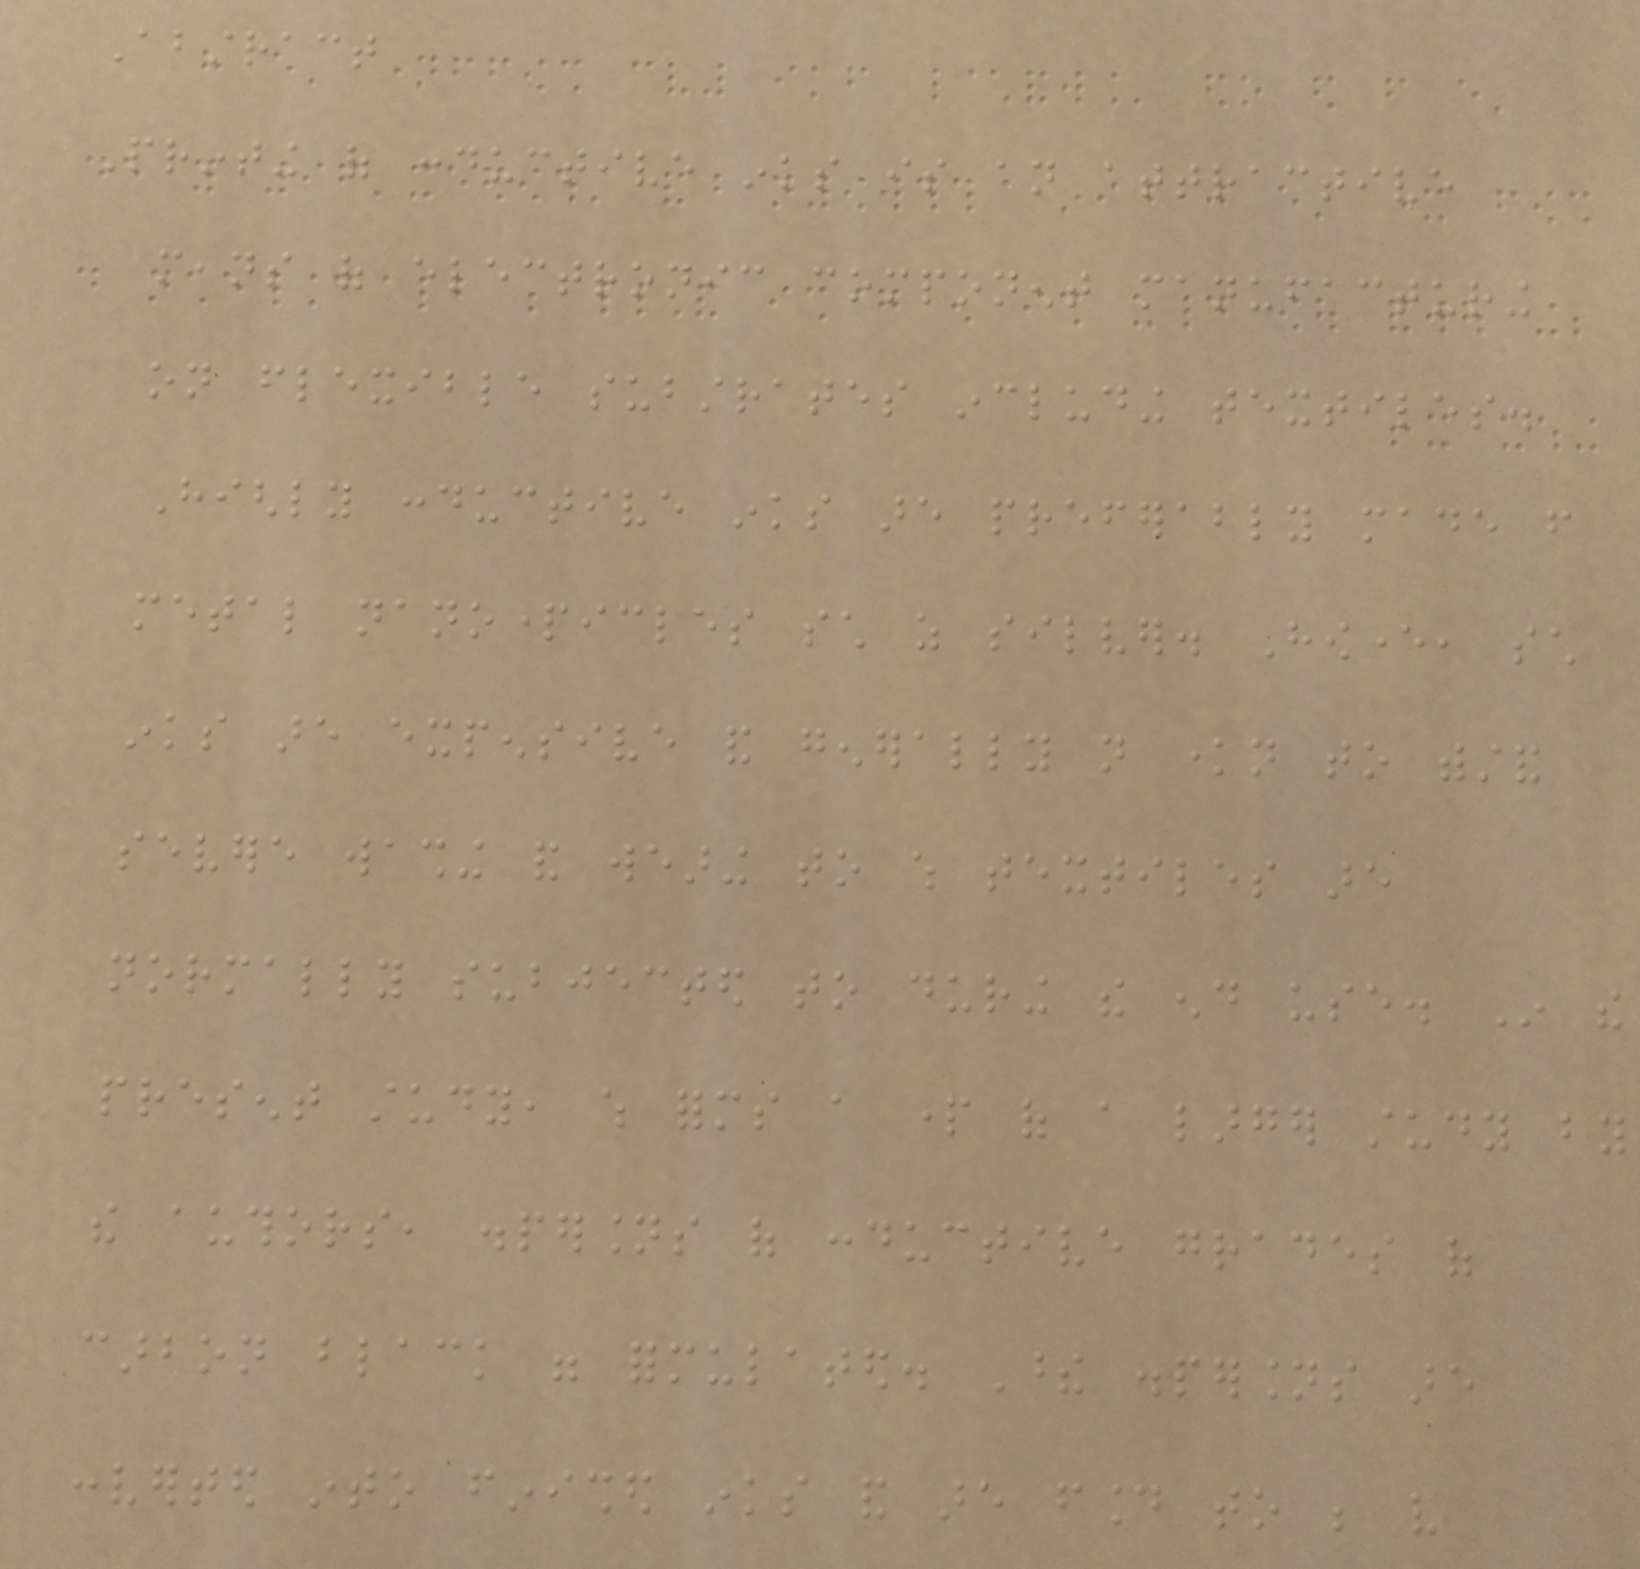Abstract
Printing of conductive inks is an attractive
means of electronic component manufacturing
on flexible substrates including textiles.
Highly conductive inks are preferably made from
metal nanoparticles such as silver. However, such
inks are expensive and generally not known to withstand
severe washing and wearing to which textiles are
normally subjected to during the end use. In the
present study, which forms a part of a larger study by
the authors, dispersions of conductive grades of
carbon black were formulated. These dispersions are
converted into finished inks and are found to be very
